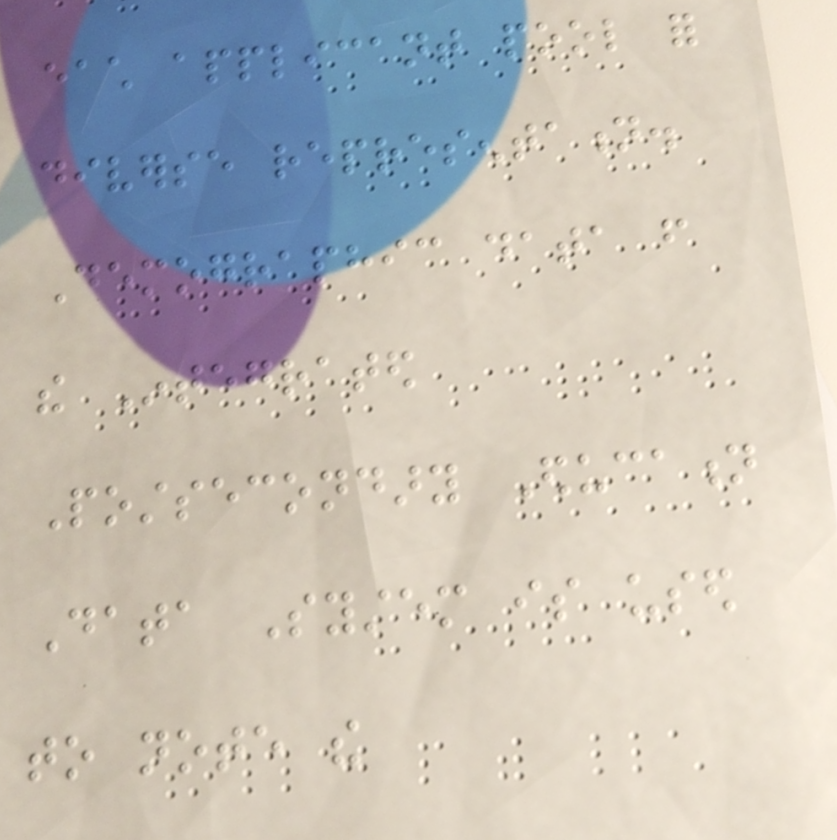each applicant pool for
diverse representation.
Demographic data from
the Integrated
Postsecondary Education
Data System is used
to note the
